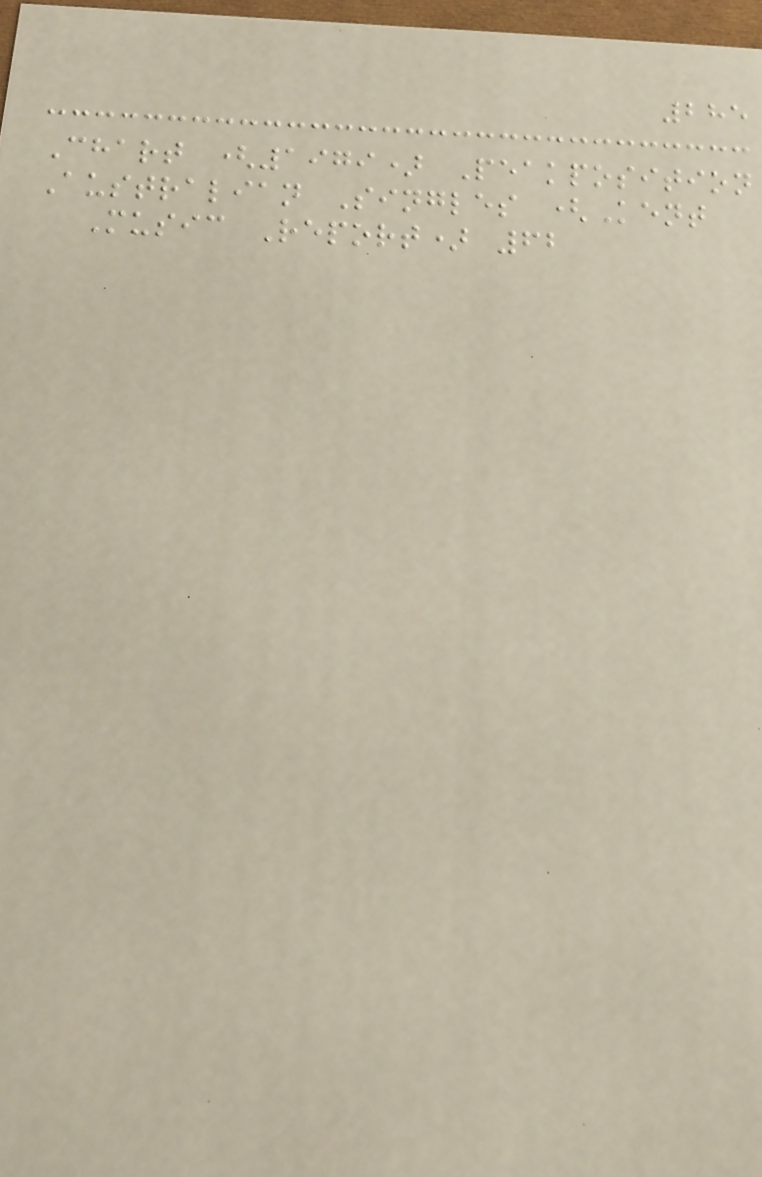285
Chart (1979) Peakposition
Australian Singles (Kent
Music Report) 62
